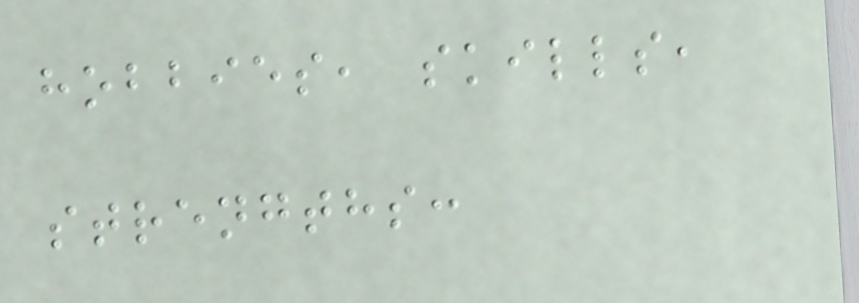hobbies, skills,
strengths:
